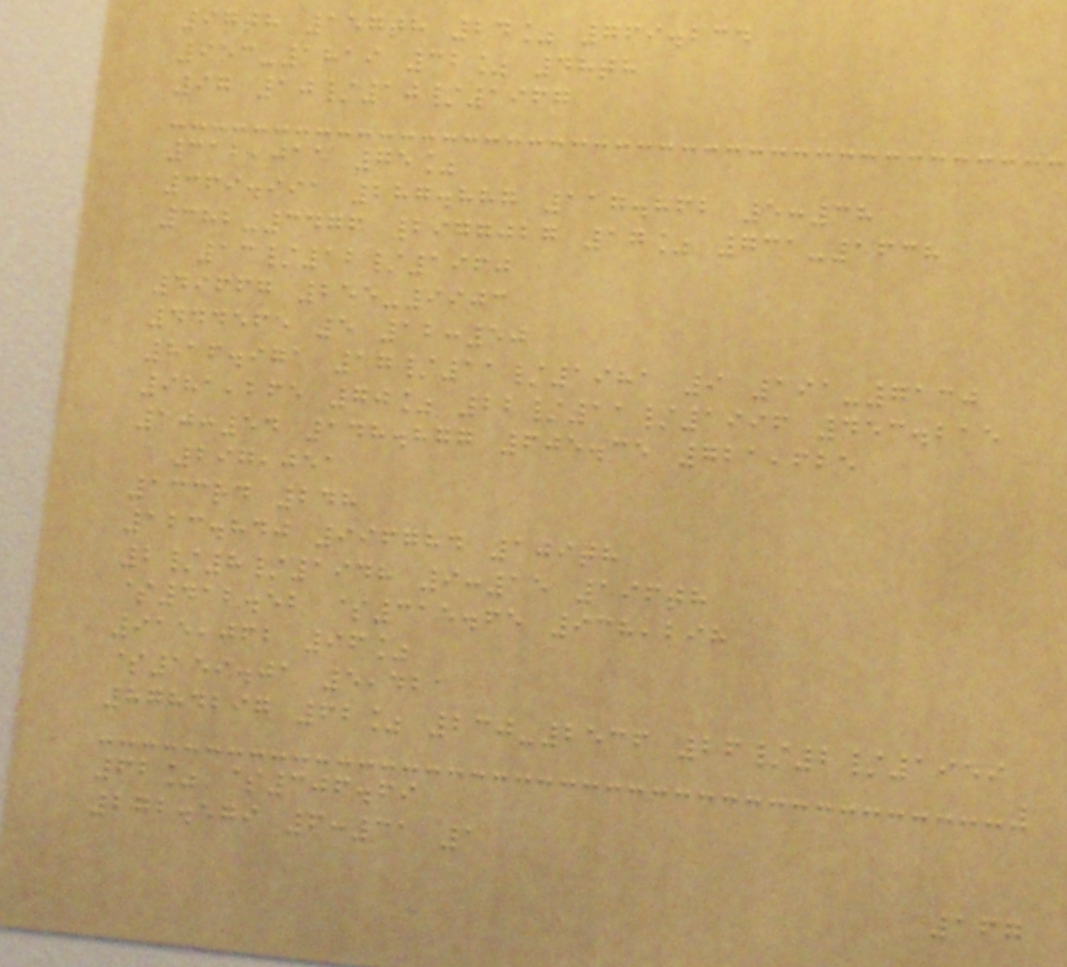97th 157th 24% 769.234
953-1819 32% 48th
97 10/10/1967
312,015 75%
369.991 287.887 117.862 5:38
382-3476 2977027 17% 731-1638
13/12/1960
49667 255-9903
444565 5 12:50
816.971 17/11/1981 9 191-7130
981,265 70% 22/11/1996 453.215
10:54 148.877 605.35 721,625
297,051
133rd 248
123.840 996784 109th
2/8/1948 9:15 196th
$412.52 $315.65 938,298
915,062 96%
$159.01 5,421
8784297 62% 230-2536 26/2/1959
62% $306.69
272.579 6:31 1
167
